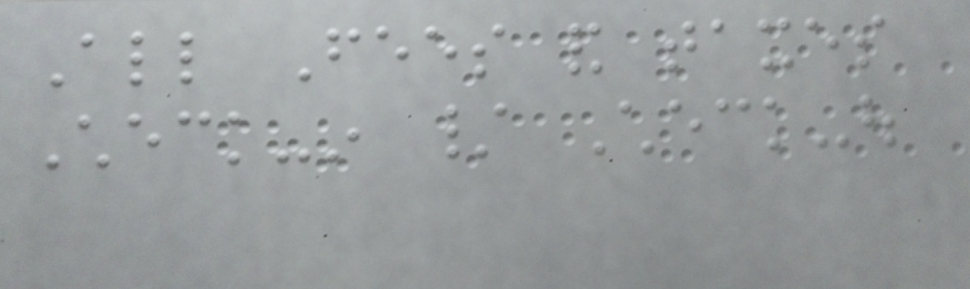All Fees and taxes
Check-in / Check-out
